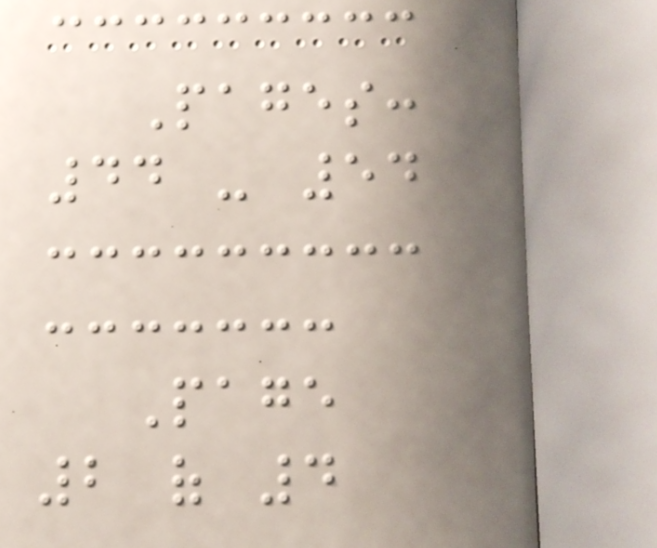Pages:
44 - 54
Page
2 of 4
